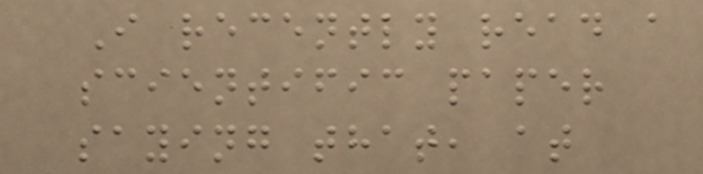I recently read a
scientific paper
saying that, at
